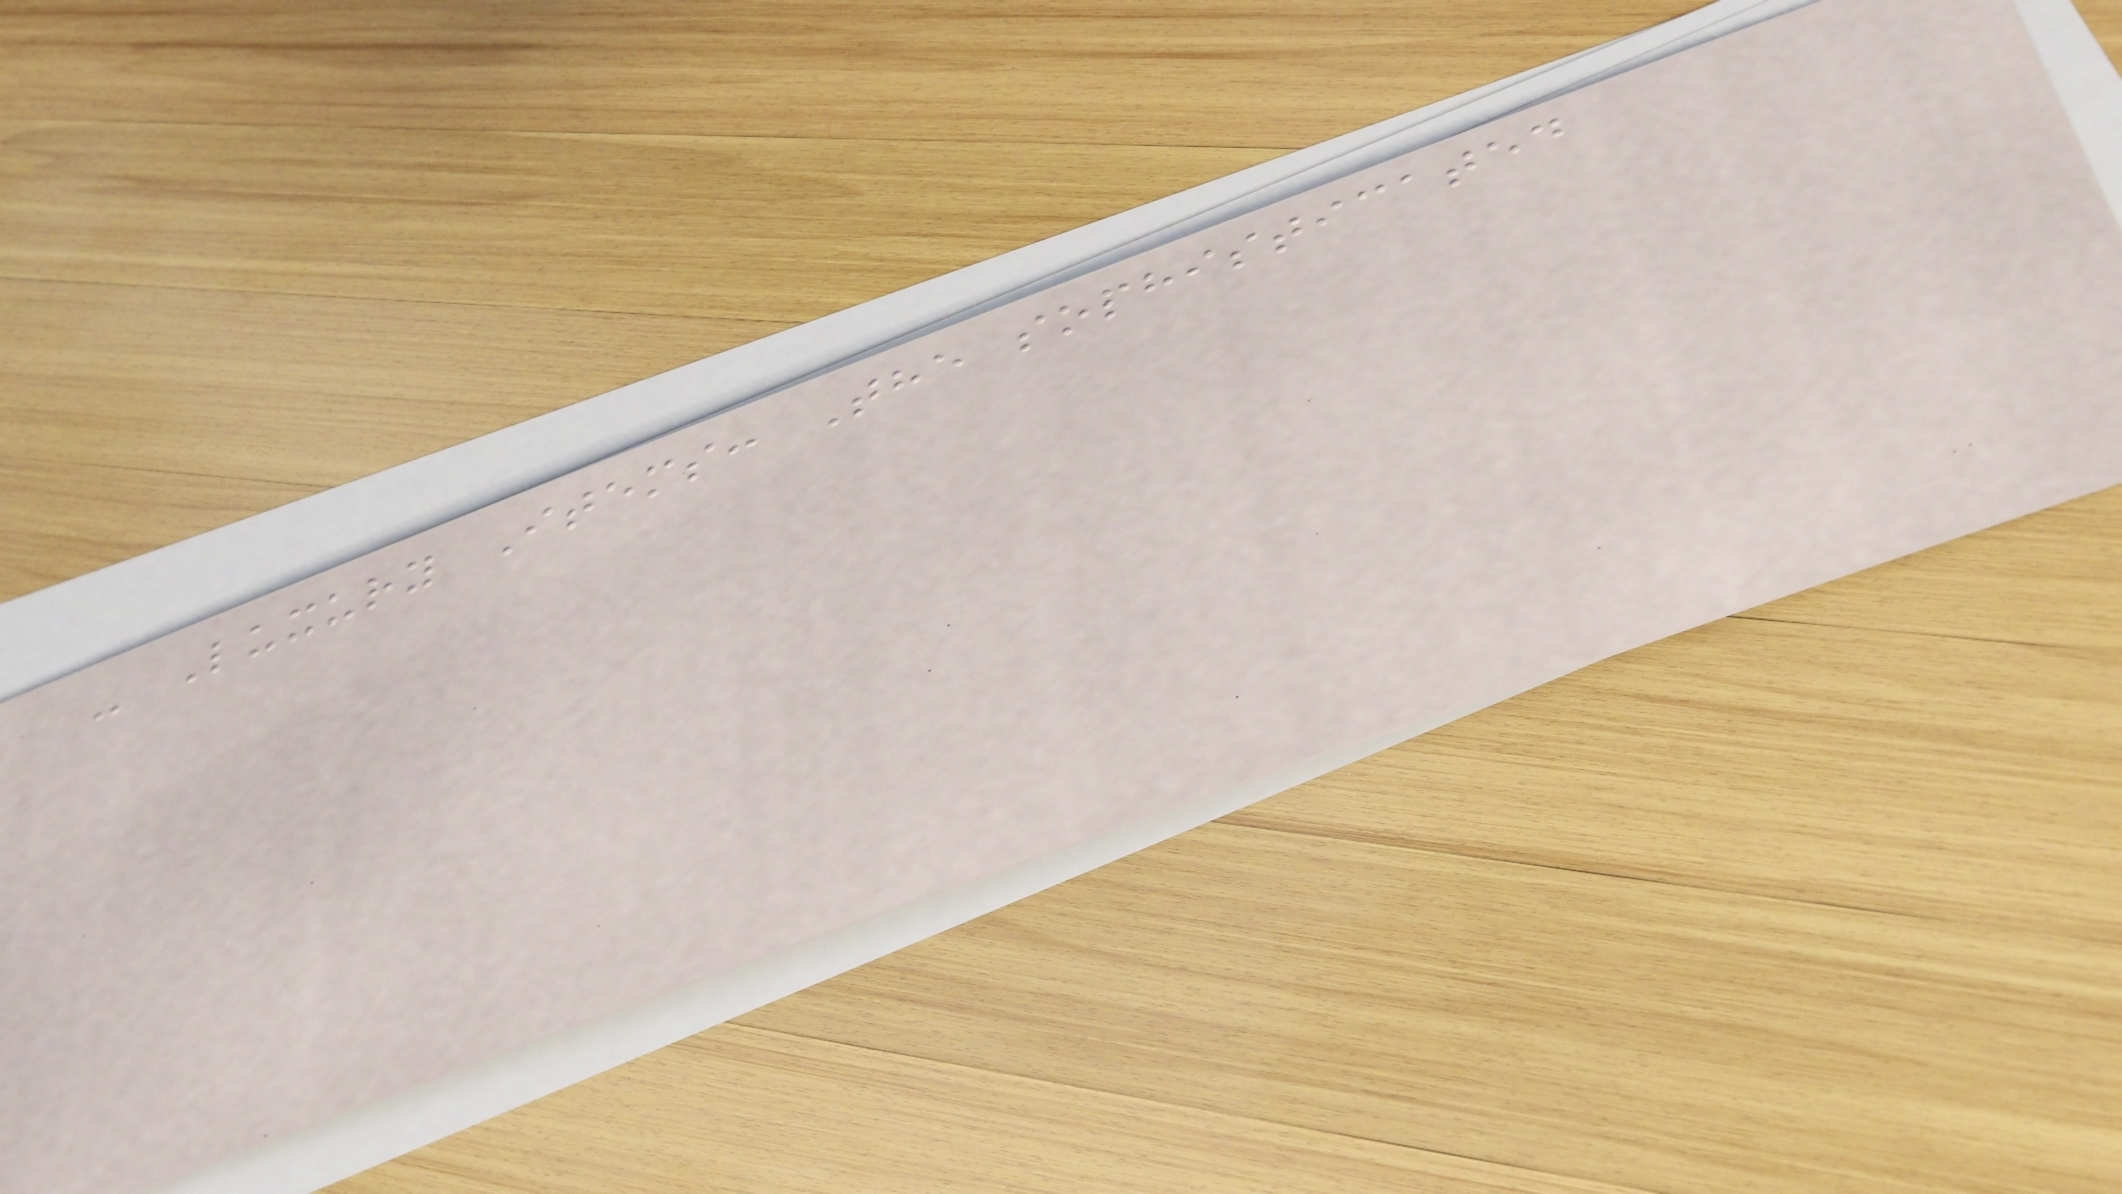- Luxury Items: The sophisticated
